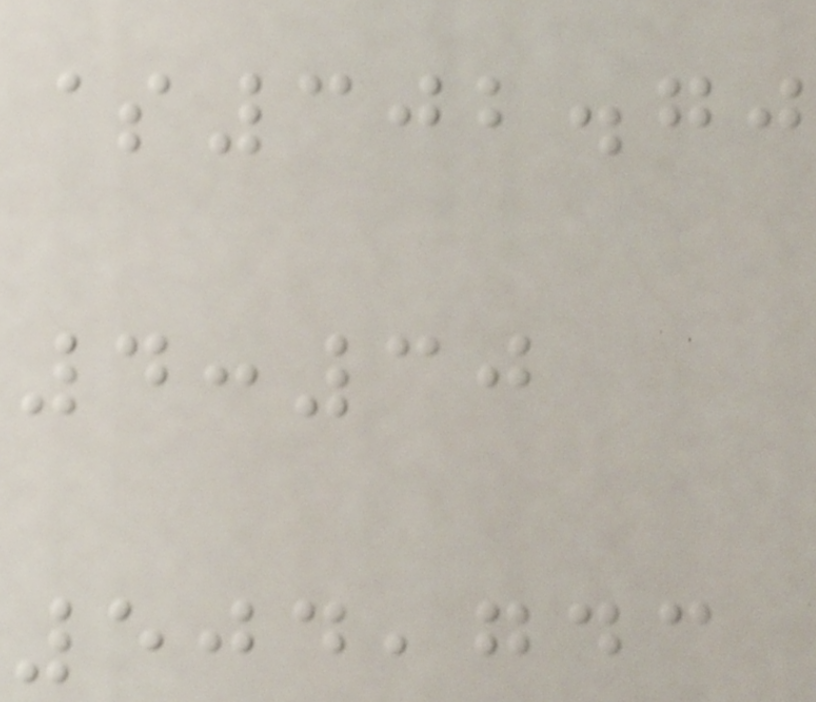$302.70
4:30
504,743
